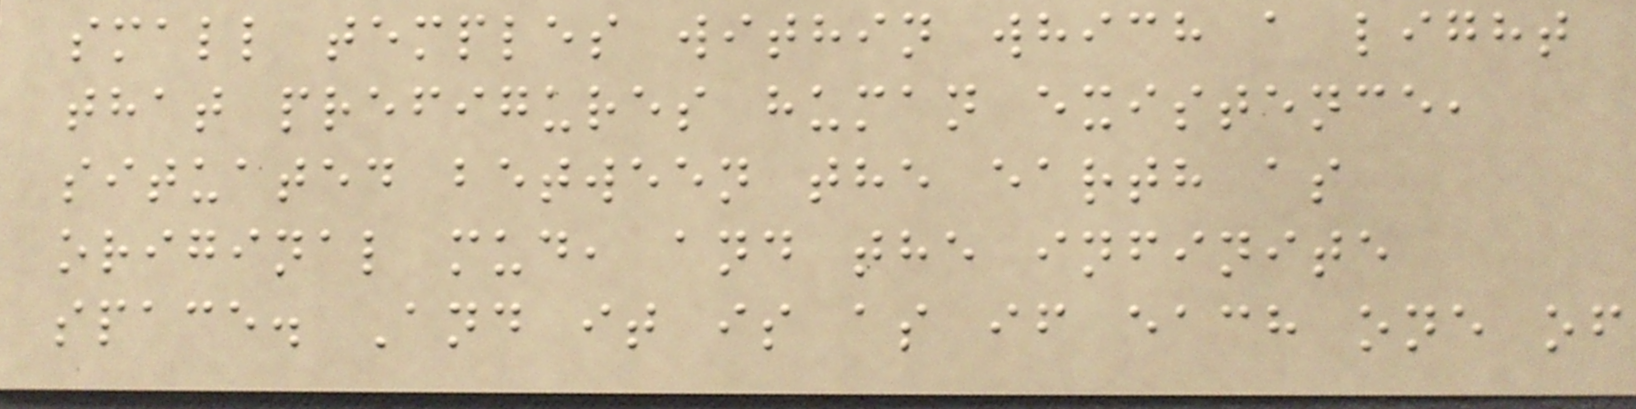small temples within which a light
that prefigures human existence,
situated between the earth as
original mud, and the infinite
space. And it is as if each one of
